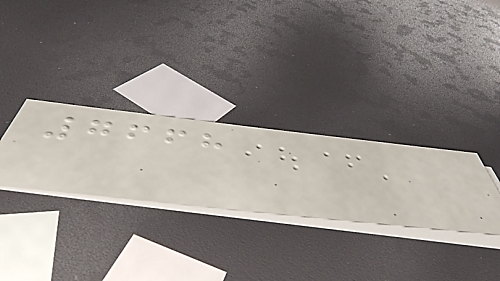7668
